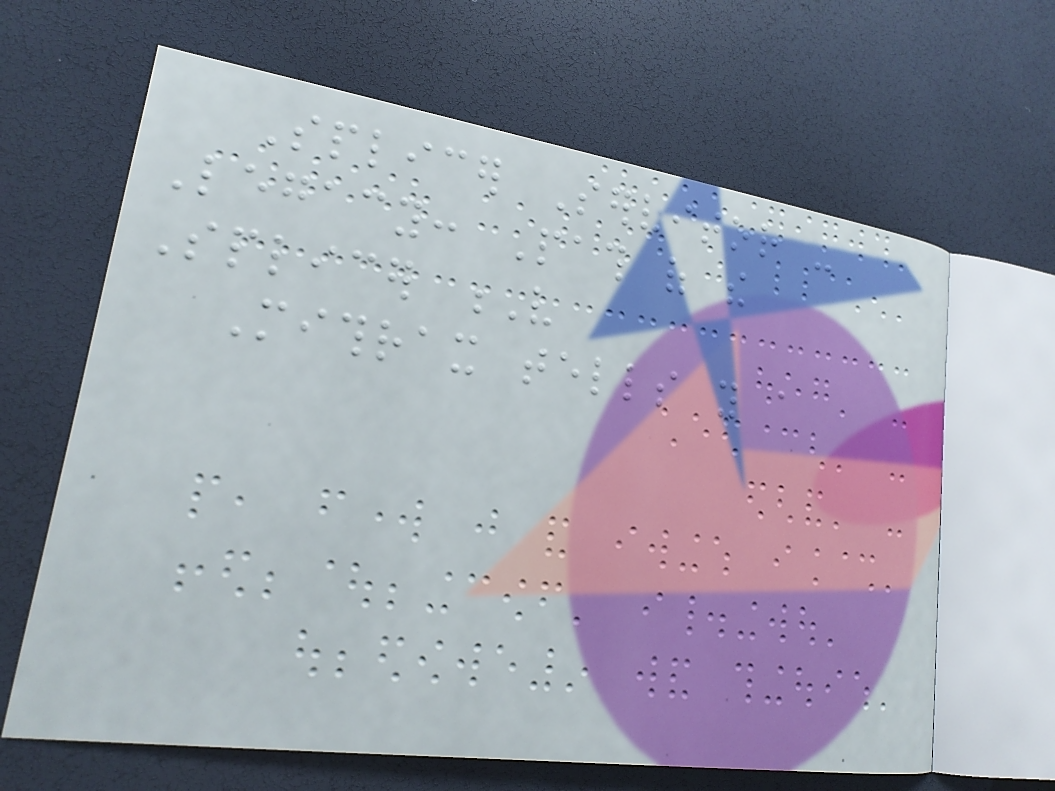Splicer Servitor -
Legacy: Path of the
Splicer V
Mithrax tells you a
